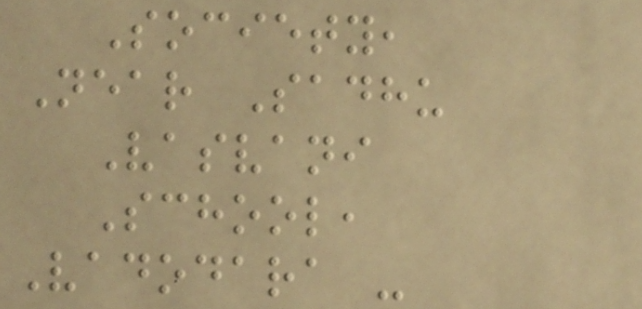Society,
Near Sadhu
Vasvani
School,
Vadodara -
